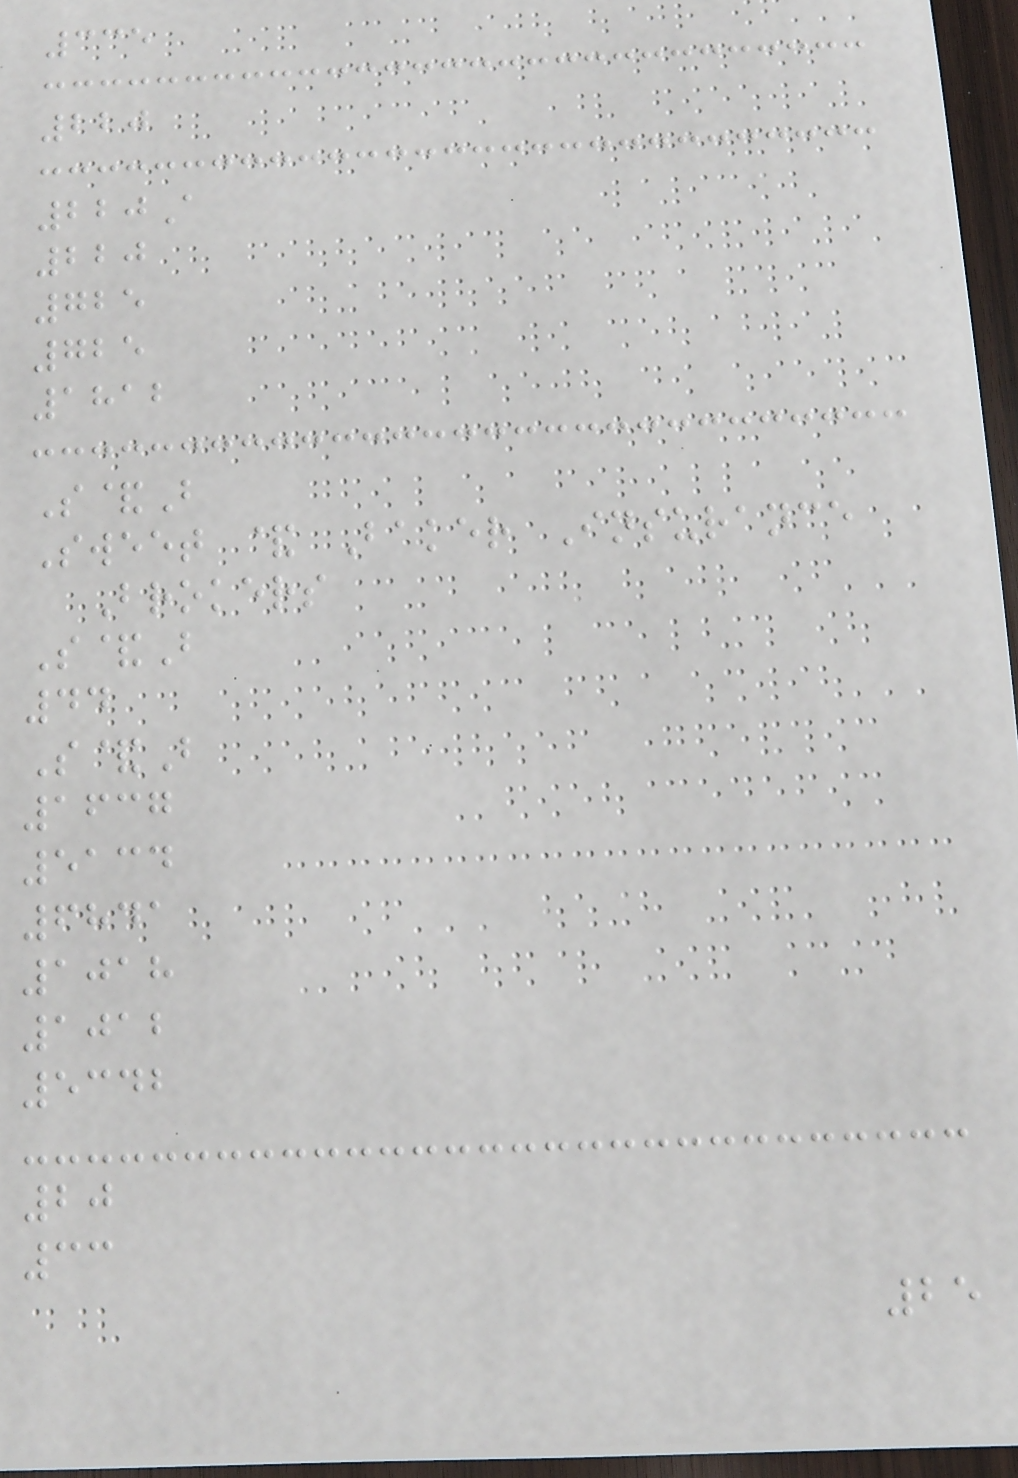335
220
220A
220
725
725
1812
S&B
Sweet & Baker Insurance
Brokers
S&B
44
S&B
1637
5134
6841
1018
1012
5342
20
33
25
